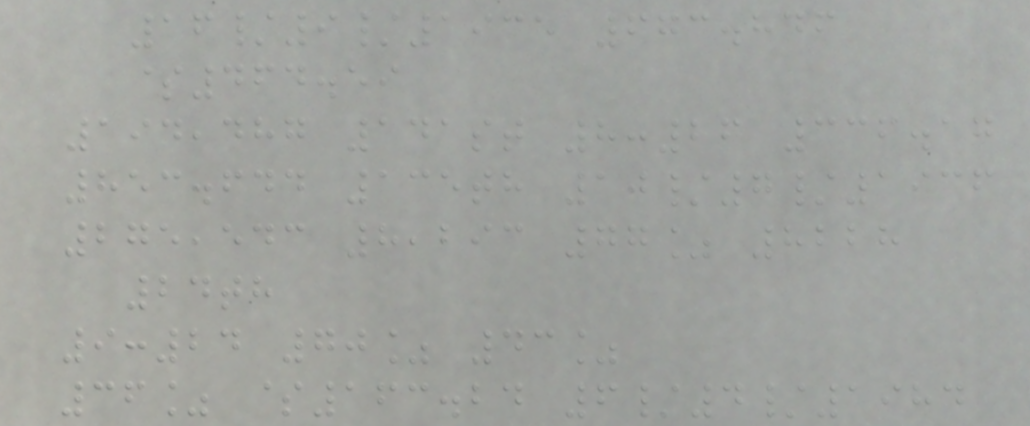16/9/1935 673.846
$464.59
194,487 141st 8:26 336.17
853.644 135th 10/7/1936
275,543 8,293 77% 8228
24th
9:24 70% 43%
36% $163.24 6/4/1984
